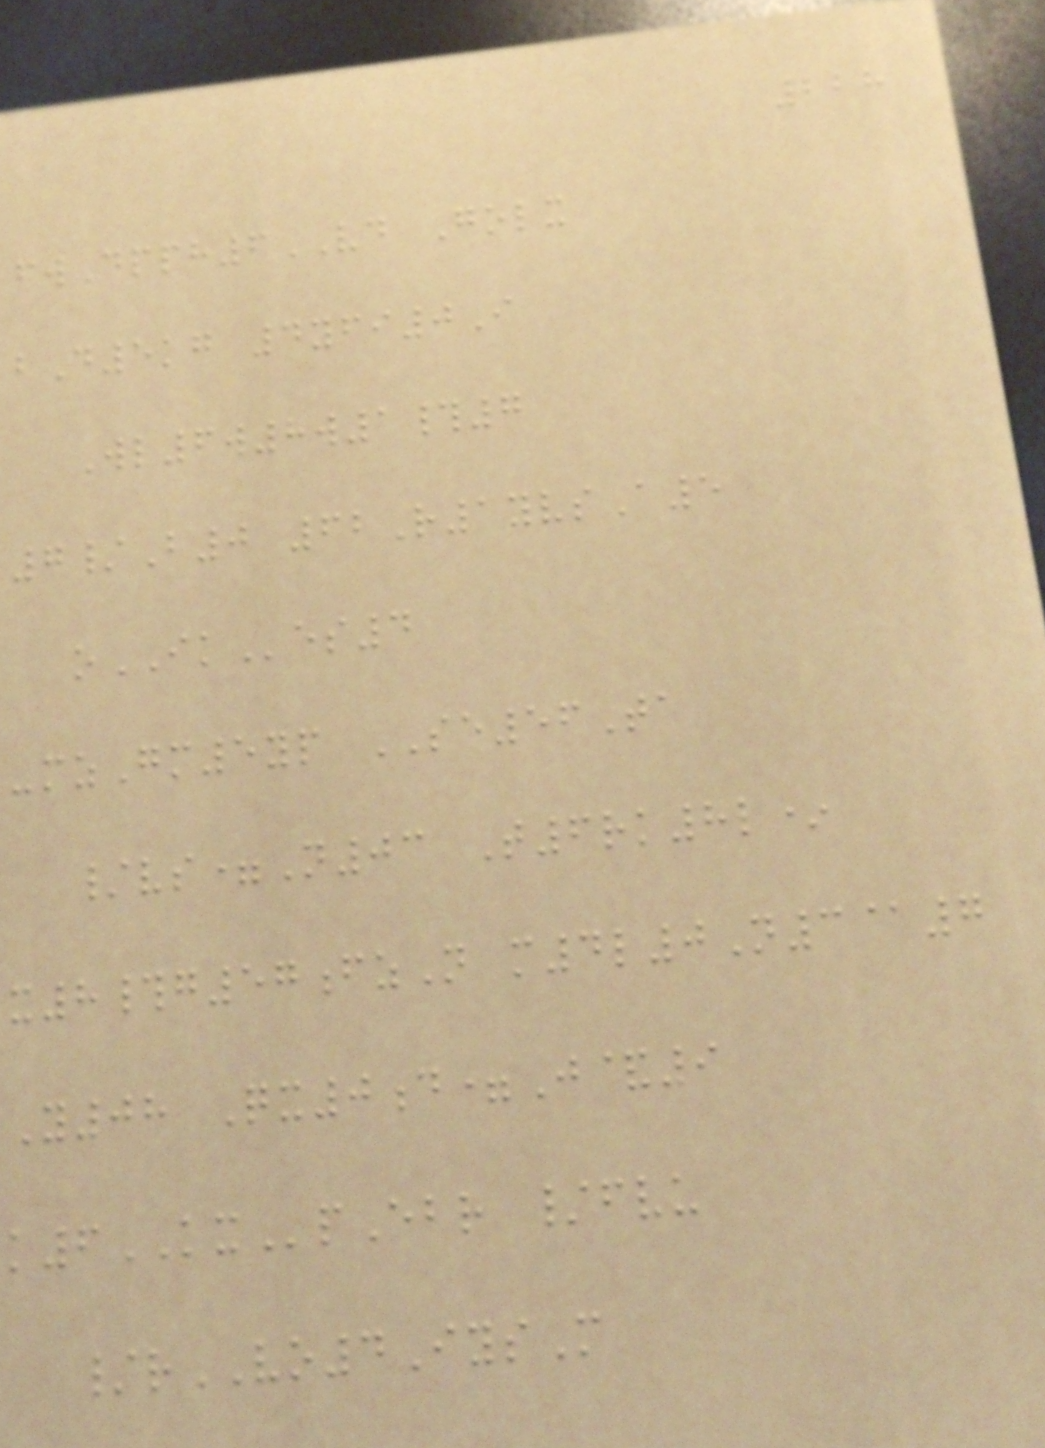228
fwDpph6VD Golx
bD5kg 4yfi0I
Wl6w8w1#7
7/B0 62R1yvsA5
oIKes4
-mzGm5yp SE56Ta
/vs=N03 T6rk8l*
x8#g57fzN m4l0N3@7
Y08 Qx0d=J&9
k6KXpEbr /fvu
/rVO4IysM
